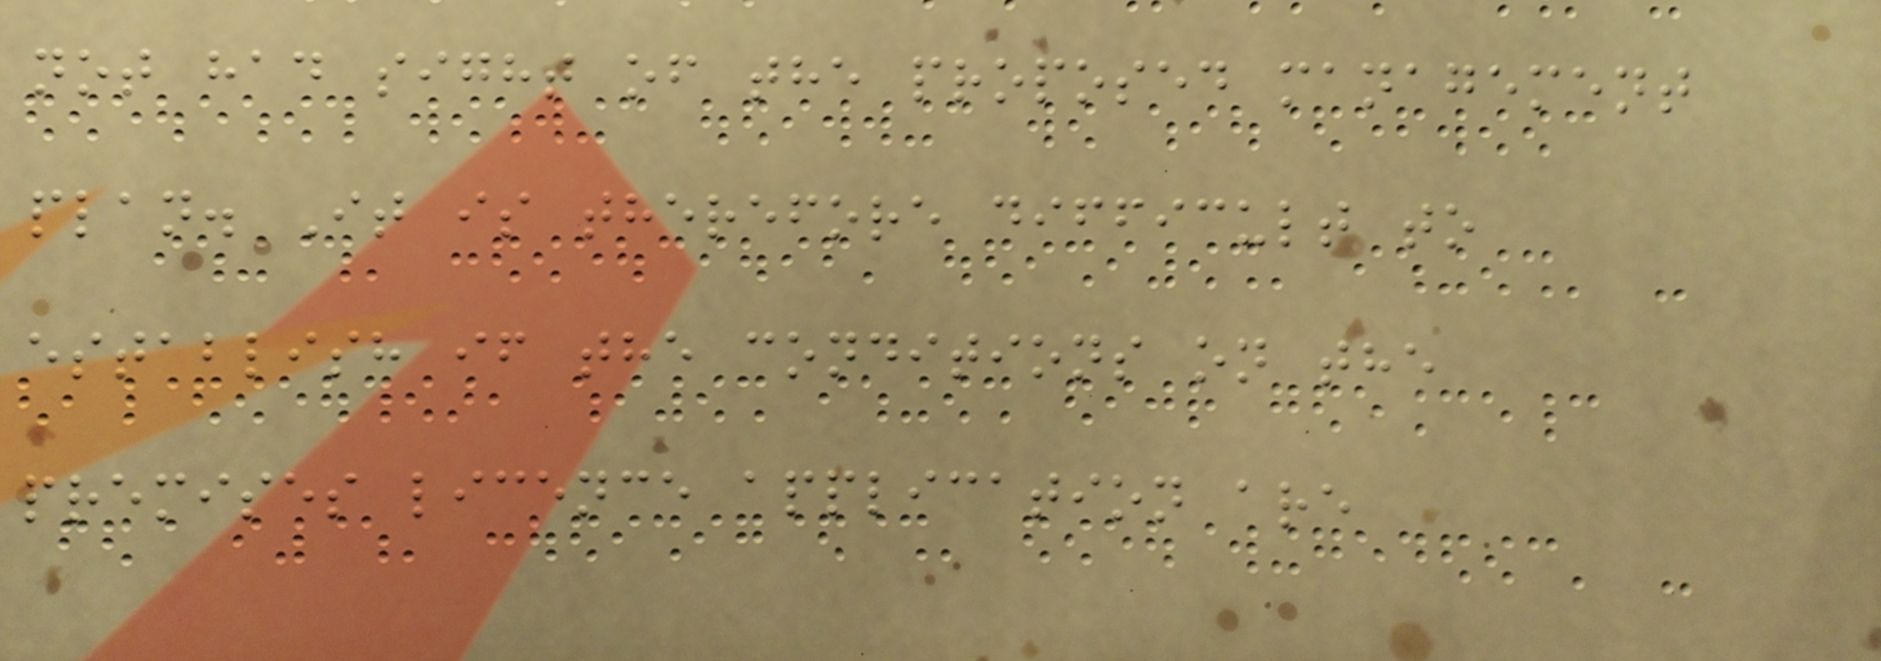not had sight of the proposed management
plan. It is therefore difficult to
establish if the conditions on the
premises licence application are
